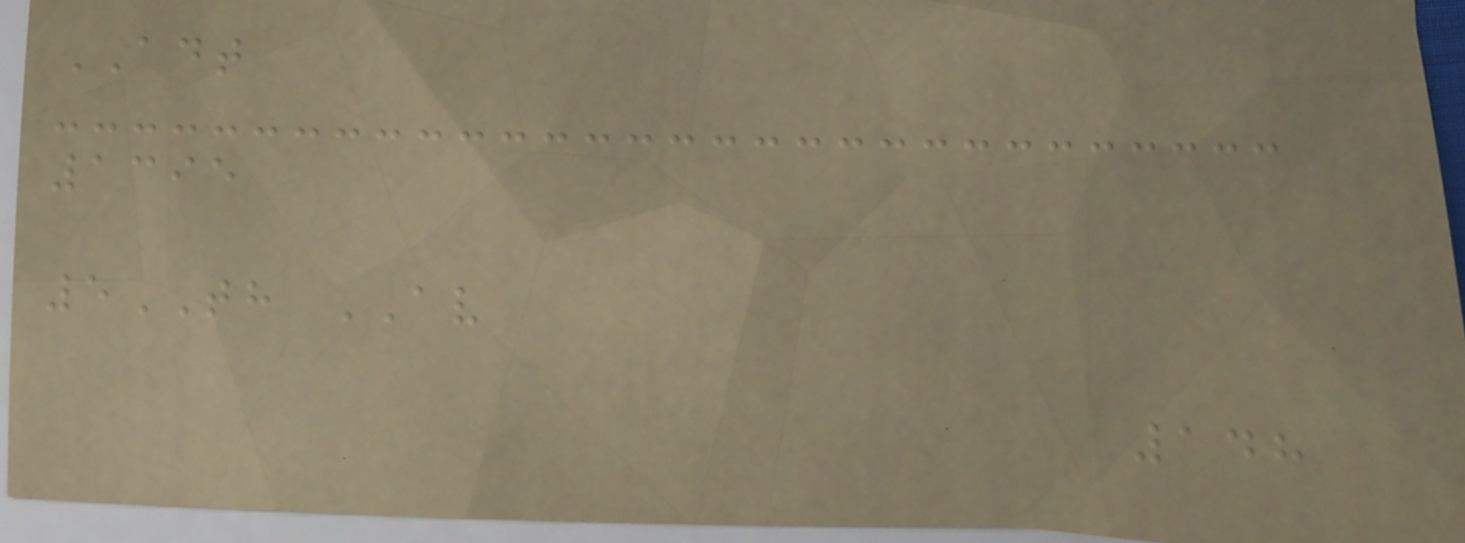ADT
1395
5TH AV
148
